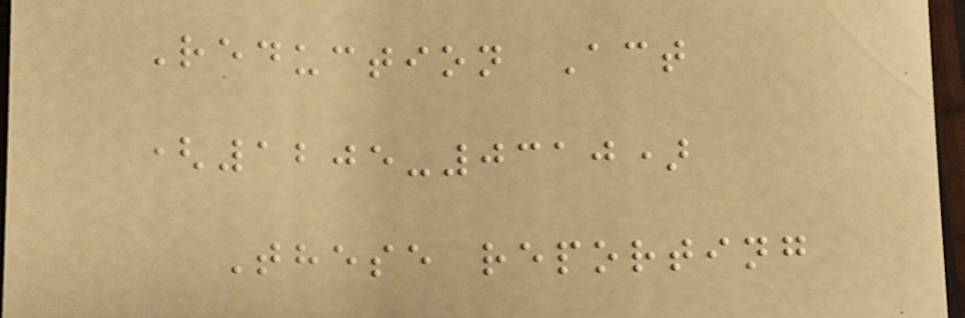Reduction Act
(1205-0310)
These reporting
